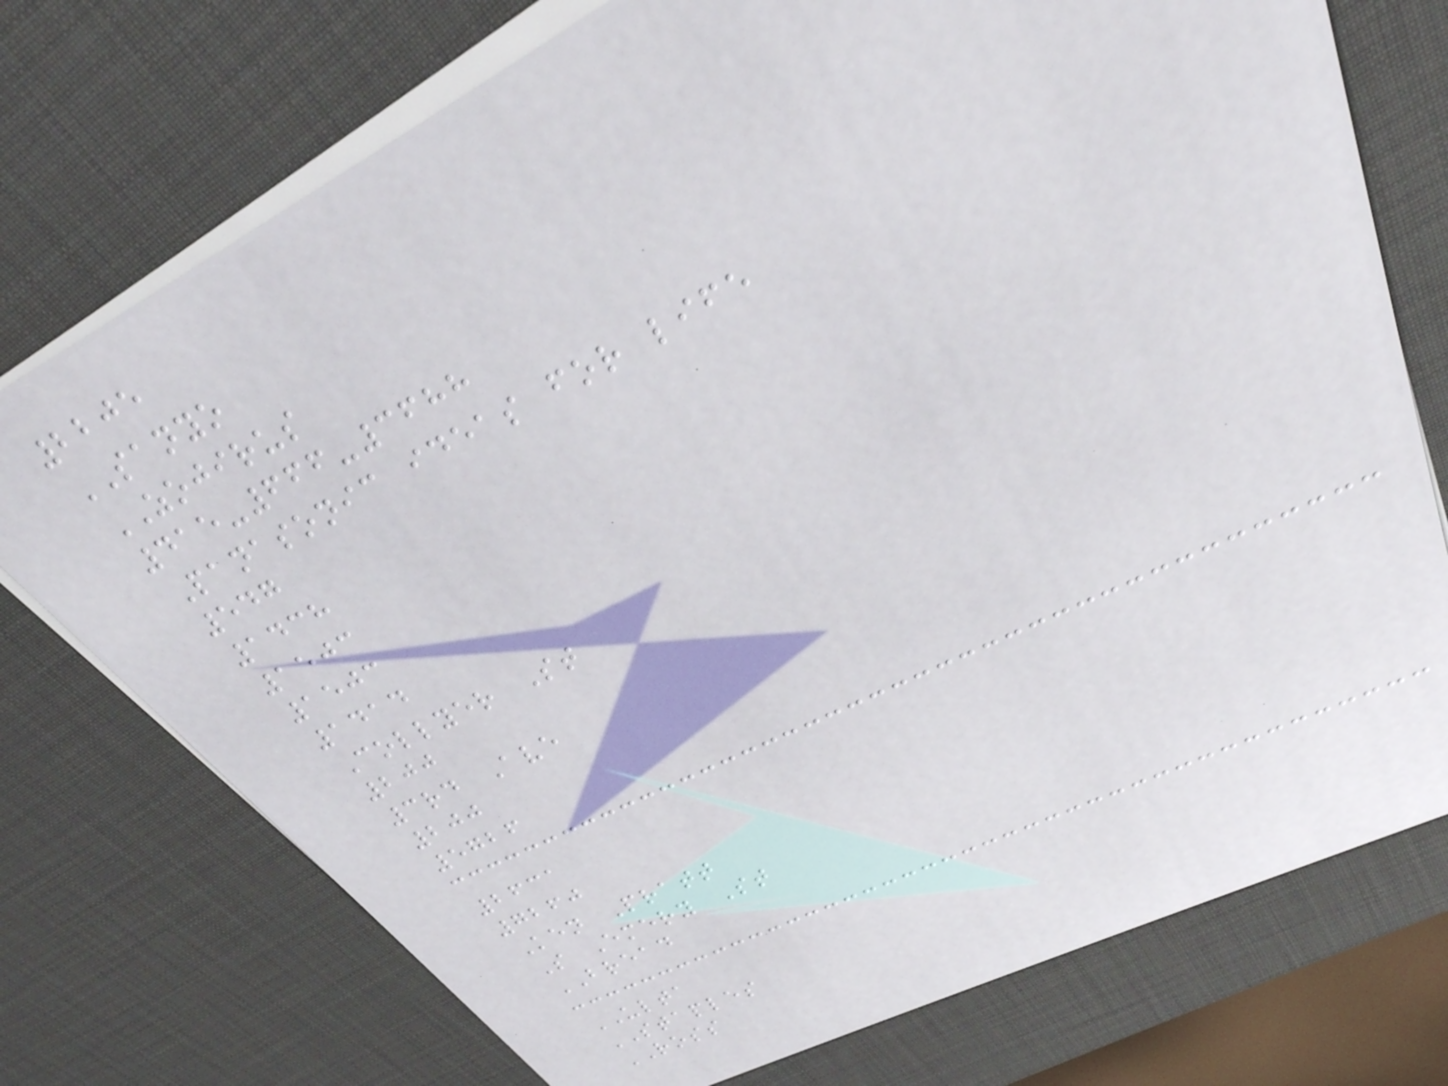2205
SANYO
ZOJIRUS
415-666-3688
Panasonic ideas for life
547
1438
1503
1503
1414
Collyer St
200
3rd Ave
200
5726
2631
7260
Ken Pratt
S Emery St
BREAD
ULTA
STAPLES
ROSS
